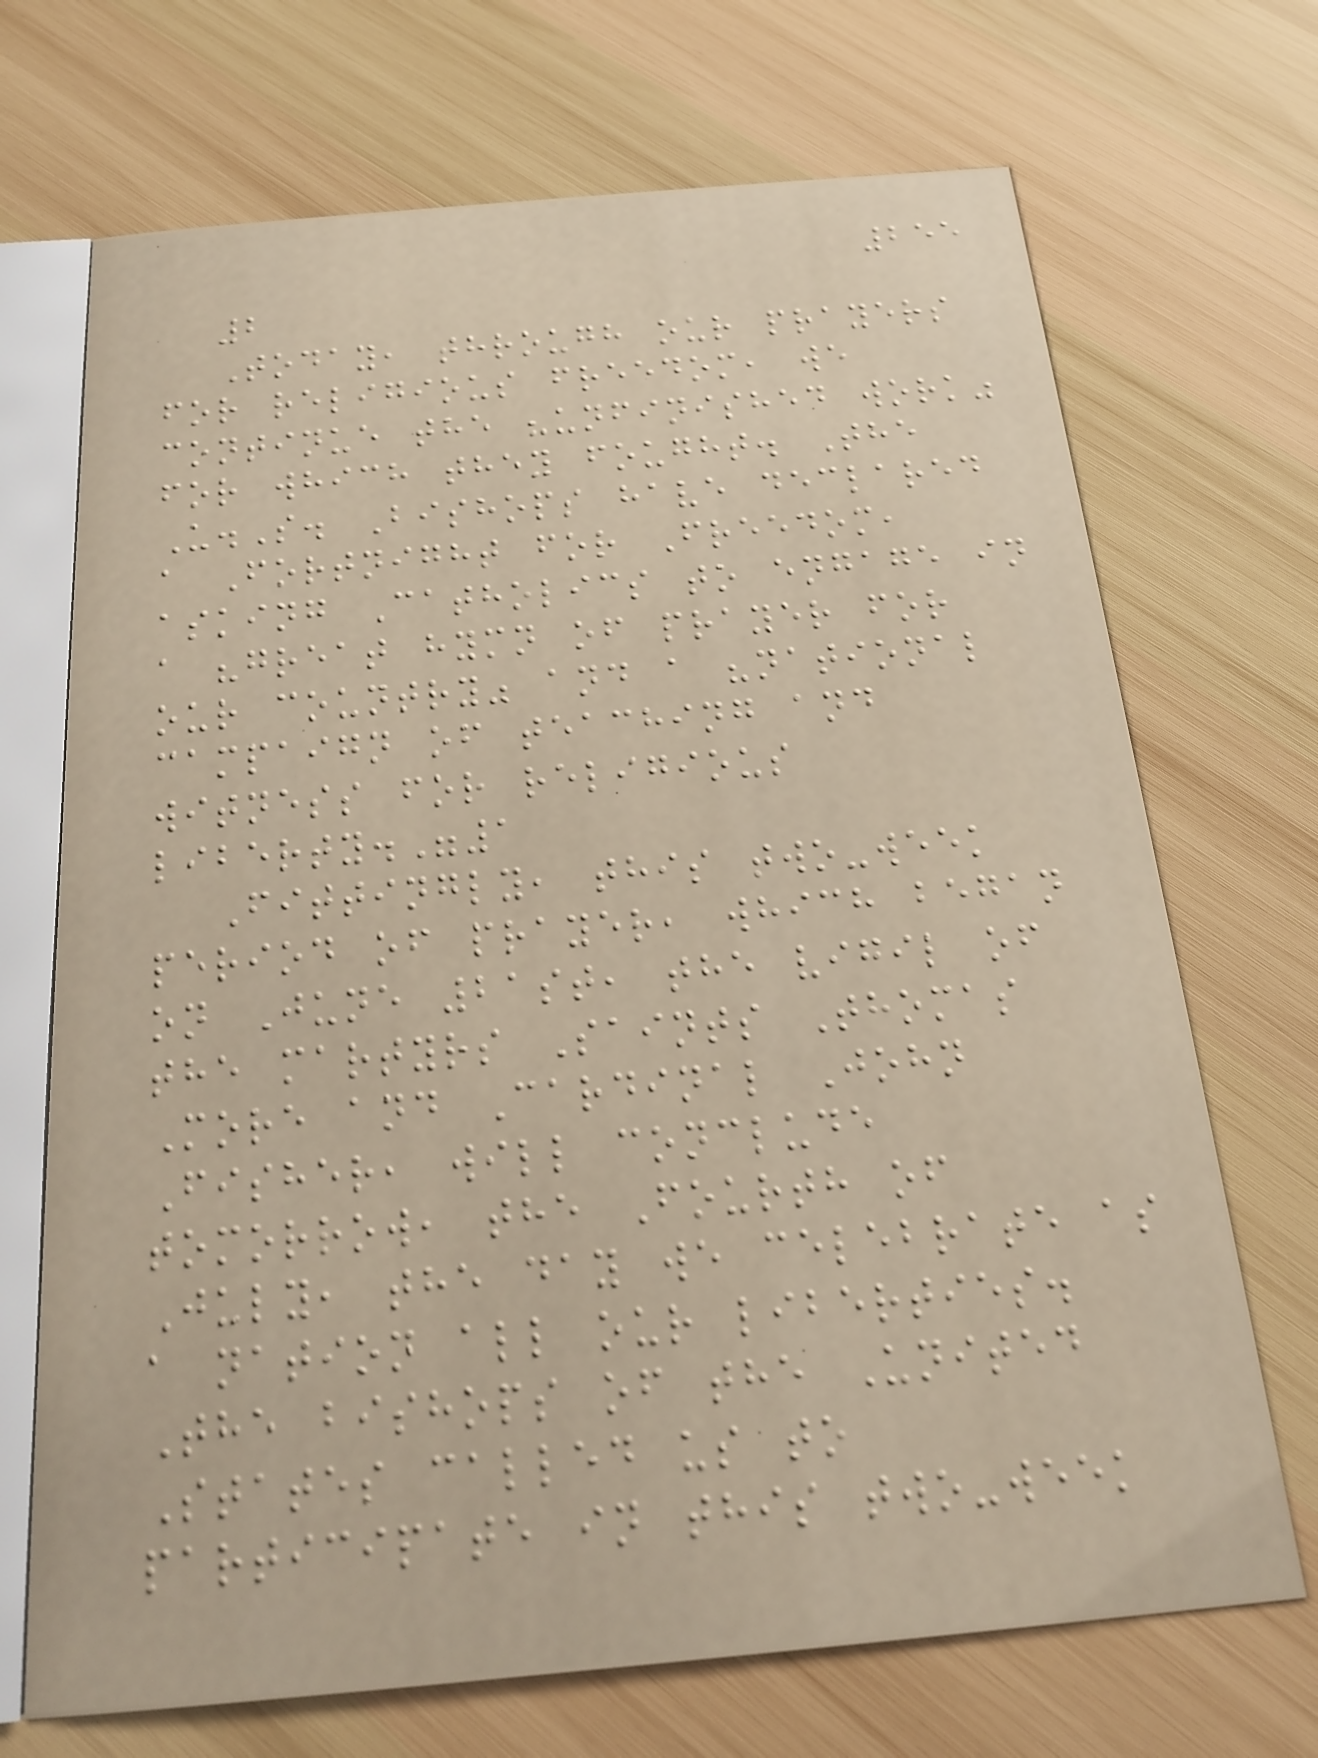255
2
Today, through our prayers
for religious freedom, we
continue the "unfinished work"
for which they fought. The
U.S. Bishops have declared
a Fortnight for Freedom,
asking Catholics to engage in
a "great hymn of prayer for
our country" and a "national
campaign of teaching and
witness for religious
liberty."1
Fittingly, this two-week
period of prayer, which began
on June 21st, the vigil of
the martyrs Saints Thomas
More and Cardinal John
Fisher, will conclude
tomorrow, the Fourth of
July, the day we celebrate as
a nation all our liberties.
The bishops of the United
States called us to
participate in this two-week
